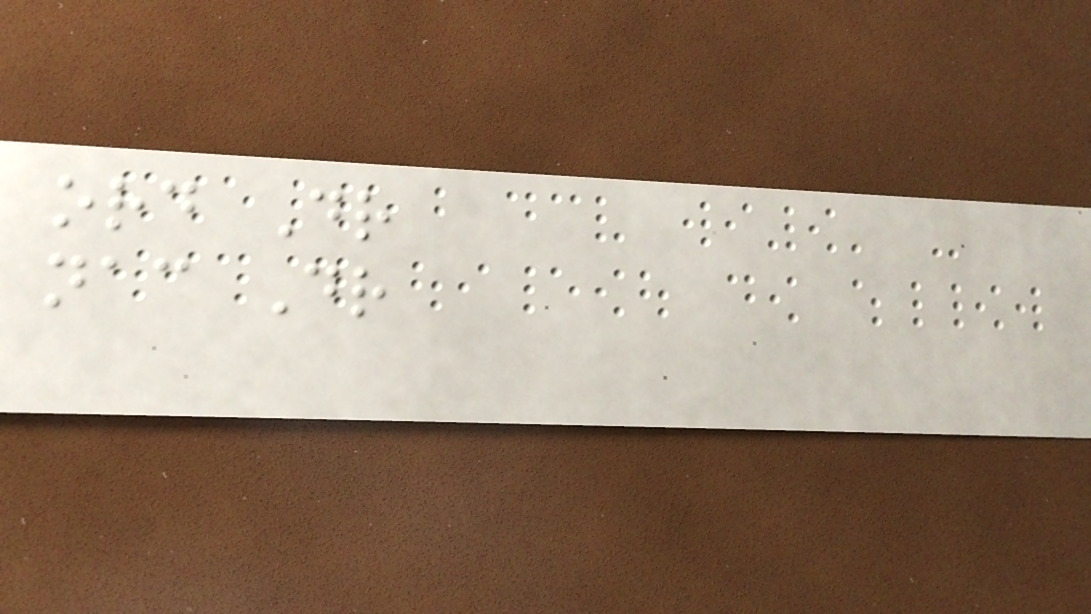ord Dr
nac Dr
